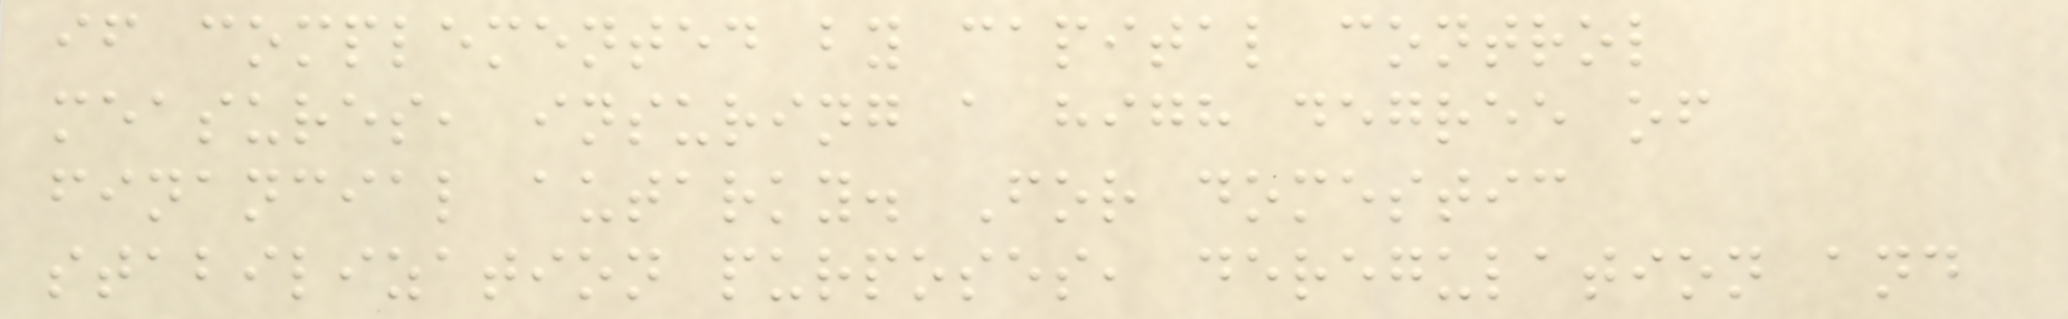if complemented by capital control
measures, insuring a high degree of
financial autarky. For domestic
stabilization purposes, deregulation and
